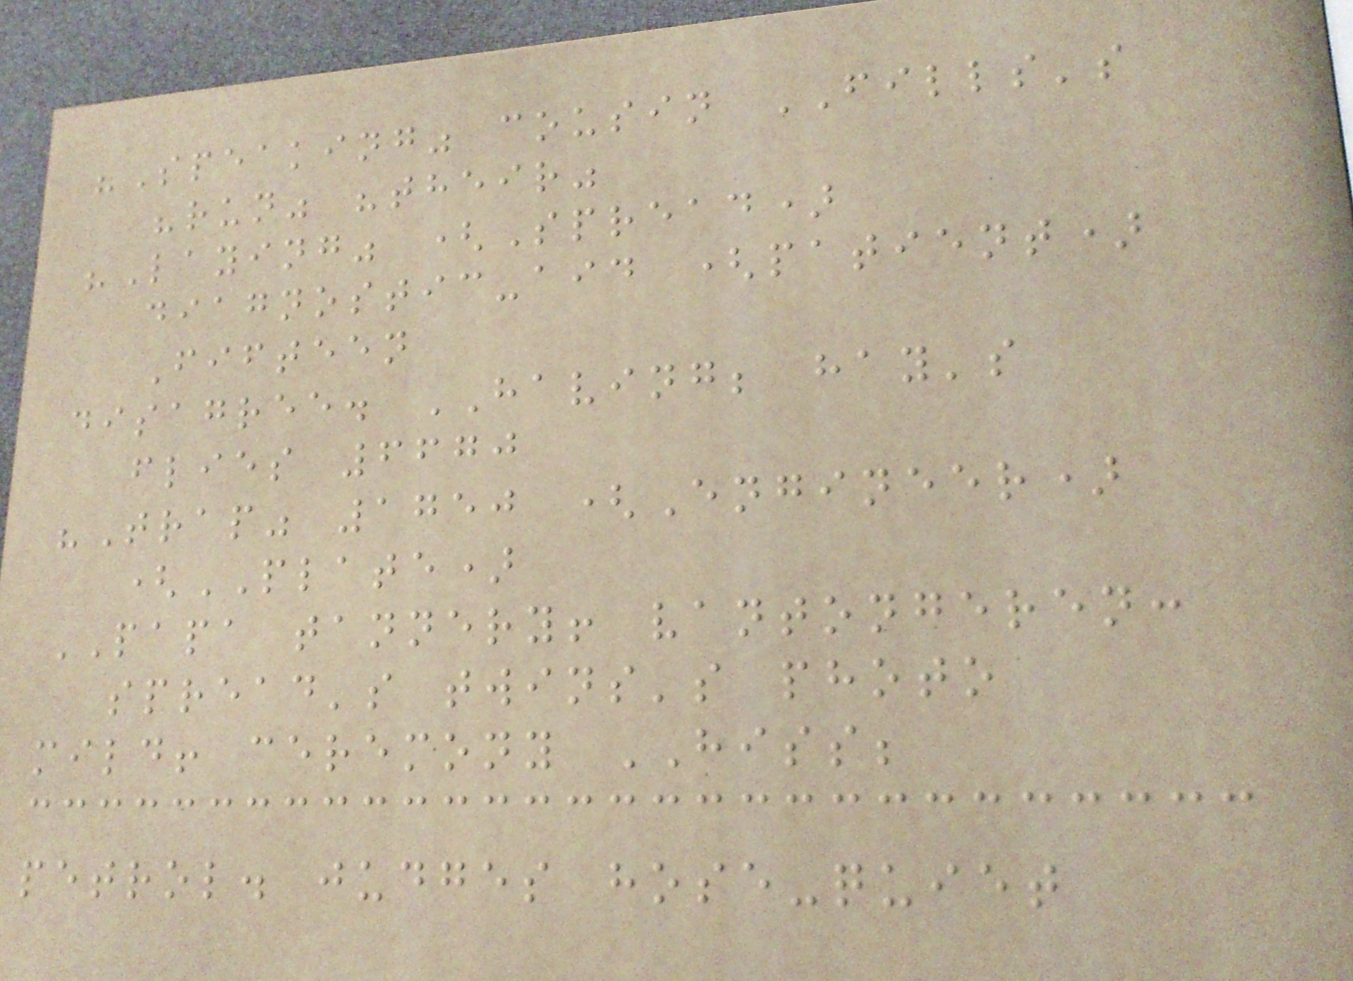"Speaking" cousin FILLS's
"run" "their"
"Laying" (Spread)
diagnostic-aid (patient)
Fifteen
disagree. HAVING; hay's
flies 6670
"Trap" 1750 (Engineer)
(PLATE)
PAPA tannery! vantongeren:
spread's twins's photo
mild! ceremony HISS;
petrol. judges hose-quiet
